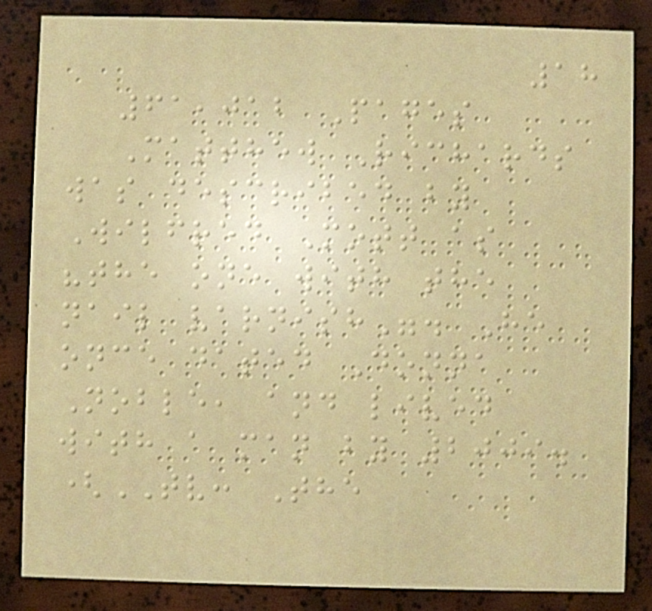18
61,012 Pages
Matthew Richards
was described by
Wilfred Mott as
"the one with the
nail varnish". He
once dated Donna
Noble, and lived
with a man by 2009.
(TV: The
